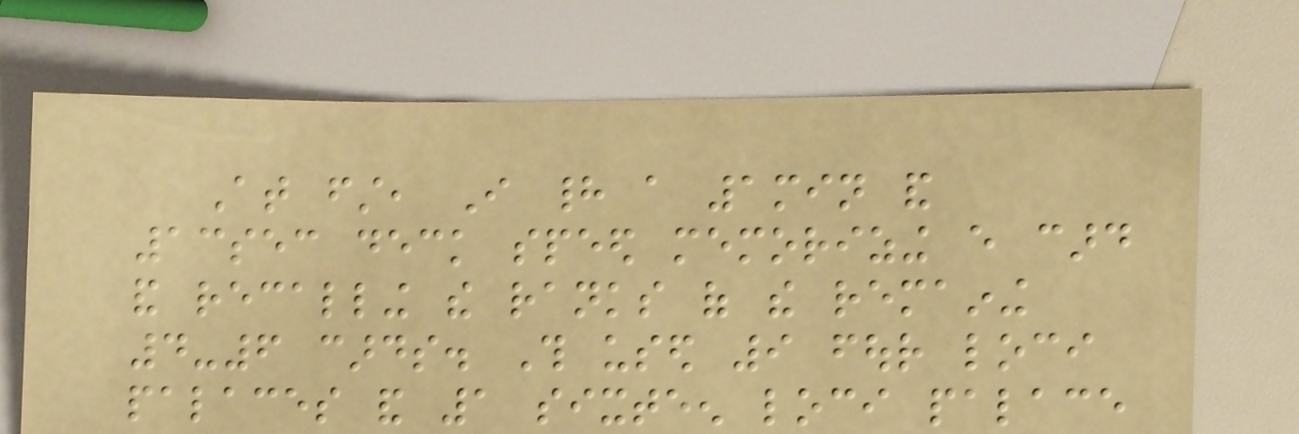At first, I had a 1min and
13sec deck speed memorizing every card
and recalling the ranks of the remaining
4-6 cards. This used 9 four loci
palaces and 1 sixteen loci palace
